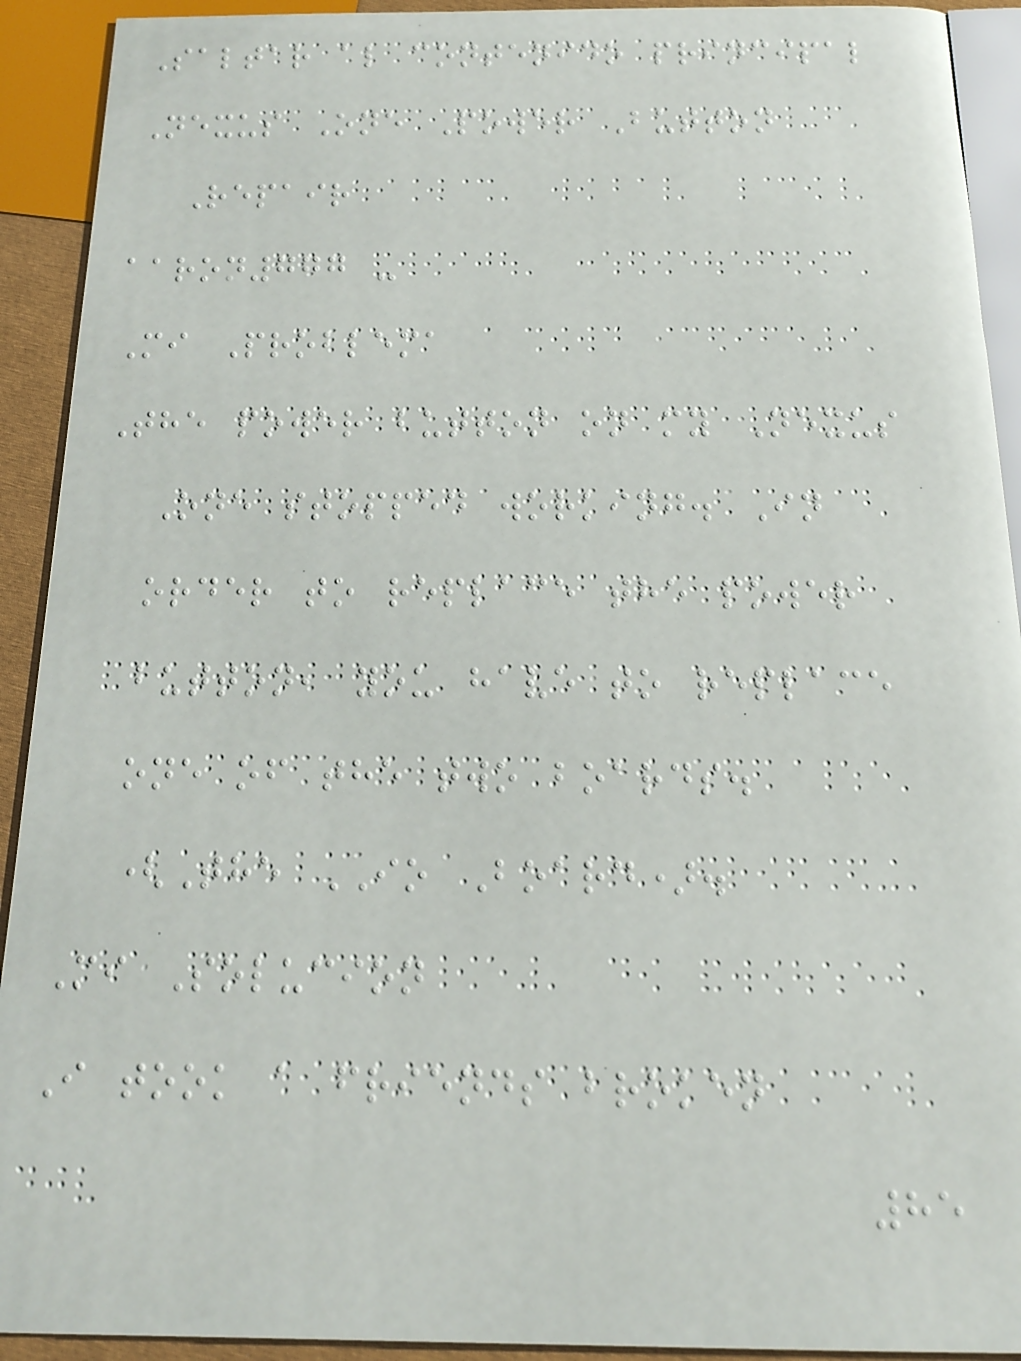Saltar al contenido principal
Nexus One Power Button
Repair
aaron777 -
Mi Problema
The power button on my Nexus
One stopped working. In
order to replace the power
button, you have to replace
one of the two boards.
(The IO Board).
Mi Solucion
I took a friends broken
85
